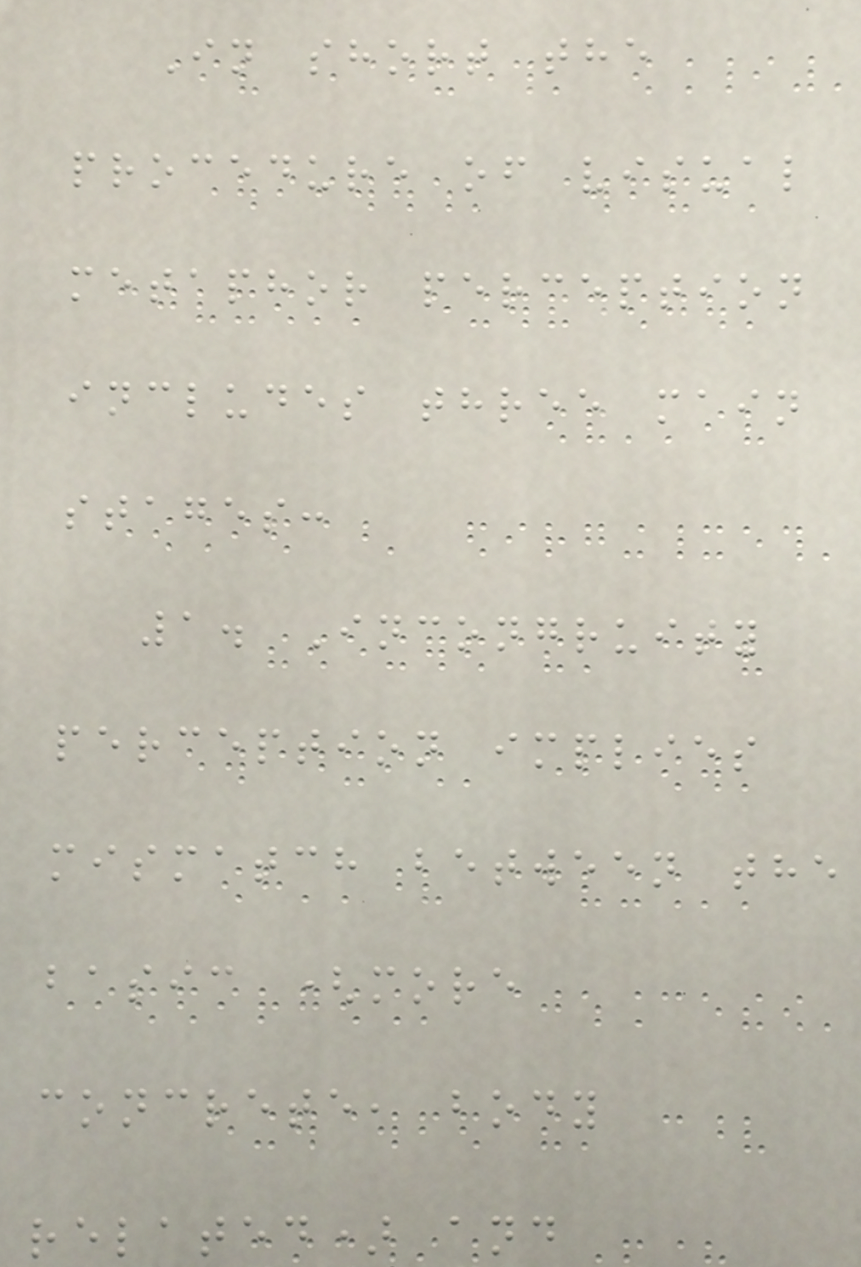In short the
procedure of visual
metaphor perception
includes three main
stages:
1. Incongruity
perception implies
mismatch between the
basic (more
concrete, body
related) and
